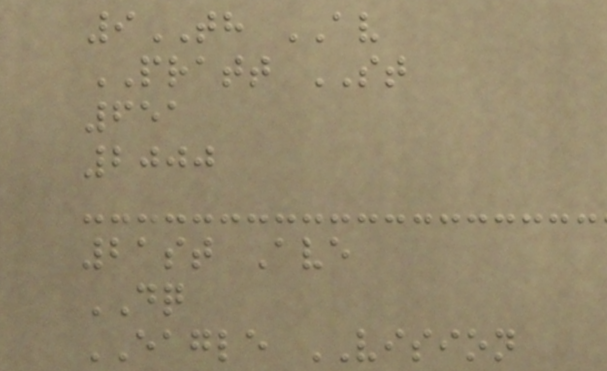9TH AV
PRATT ST
651
2000
21st Ave
DQ
EAGLE VISION
